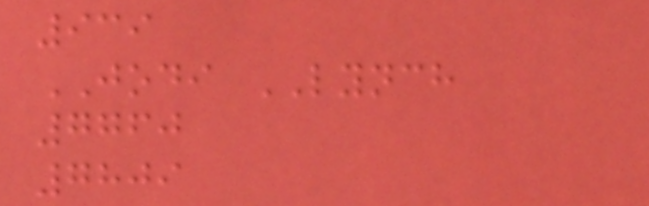939
JODI LYNCH
7760
7809
